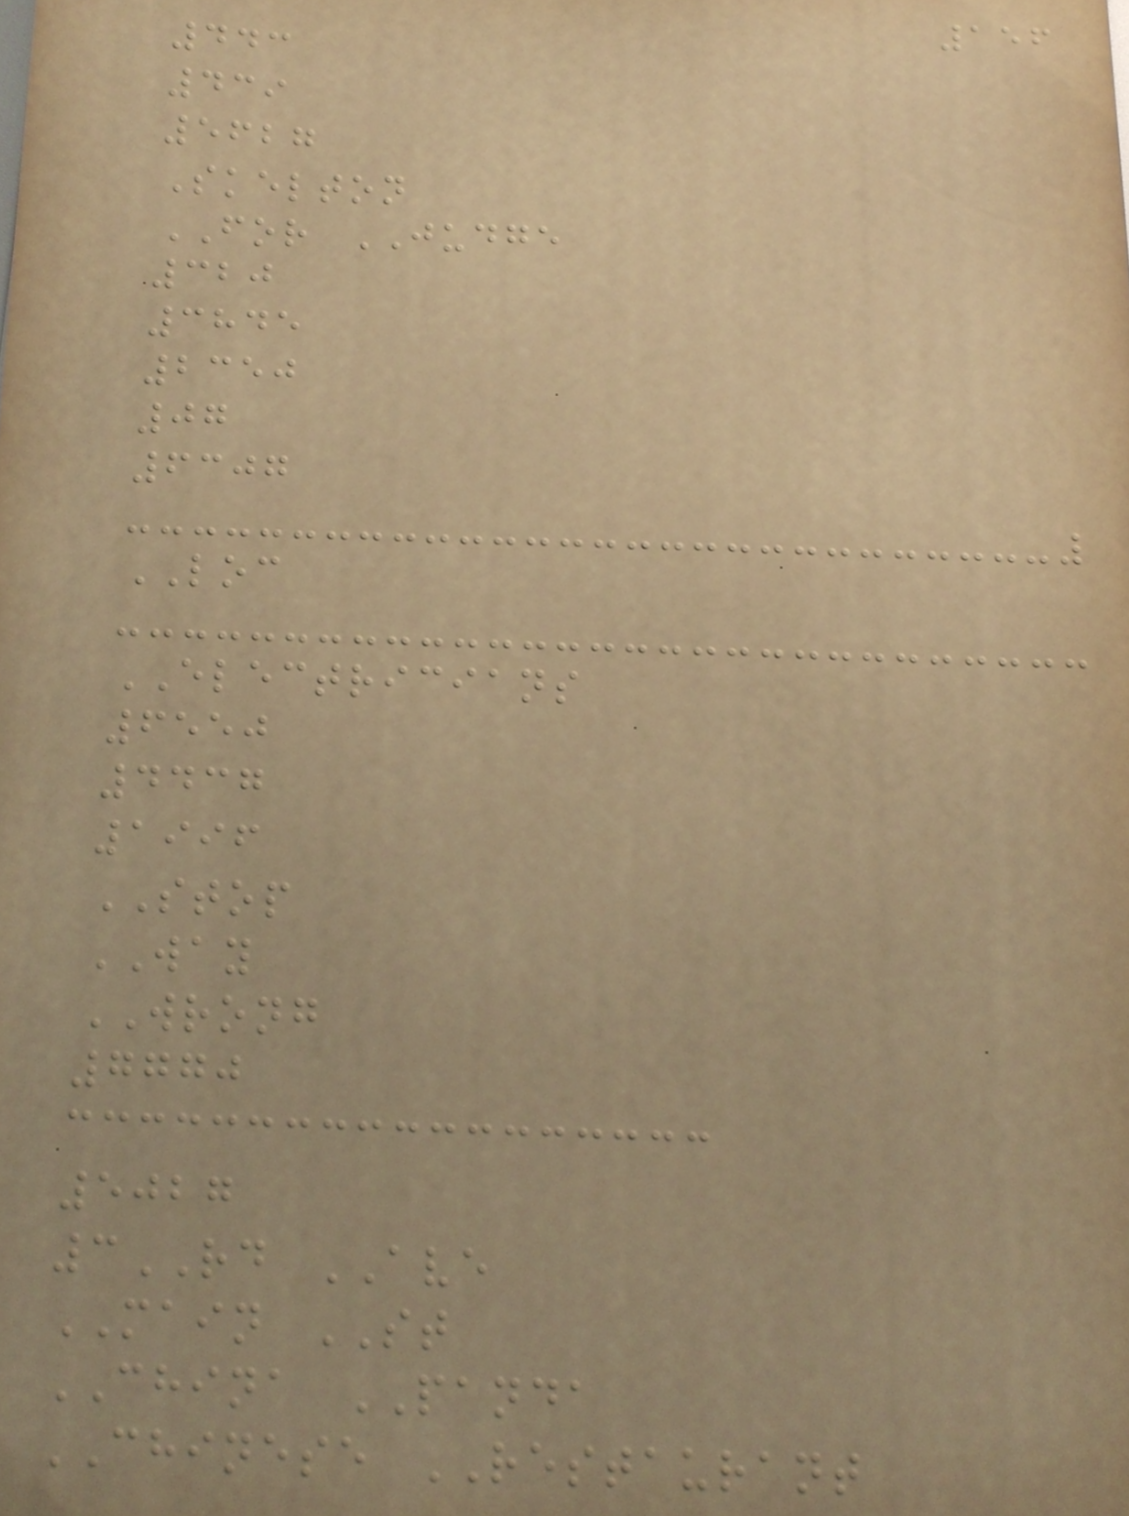156
443
439
5627
Skelton
FOR JUDGE
320
3845
2350
07
6307
LOC
ELECTRICIANS
6550
4437
1996
STOP
WAY
WRONG
7770
5027
3RD AVE
MAIN ST
CHINA PANDA
CHINESE RESTAURANT
